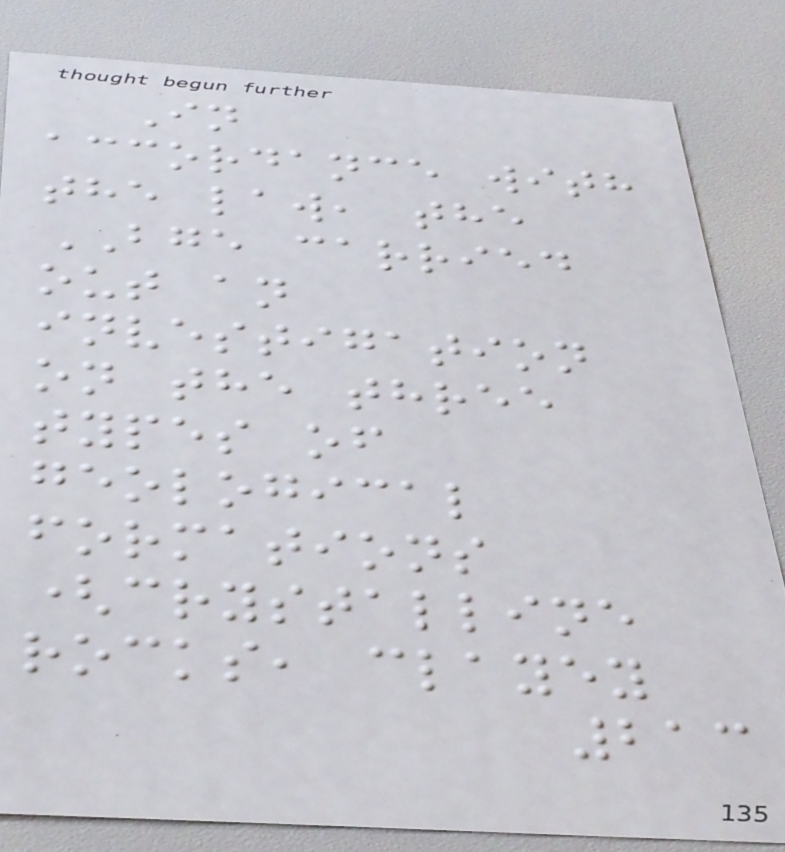In
accordance with
the law, the
BGE carried
out an
investigation
on the three
types of
geological
formations
(crystalline
rocks, clayey
213
